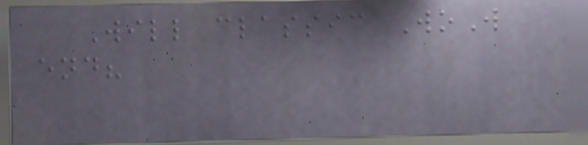Will classic WoW
end?
